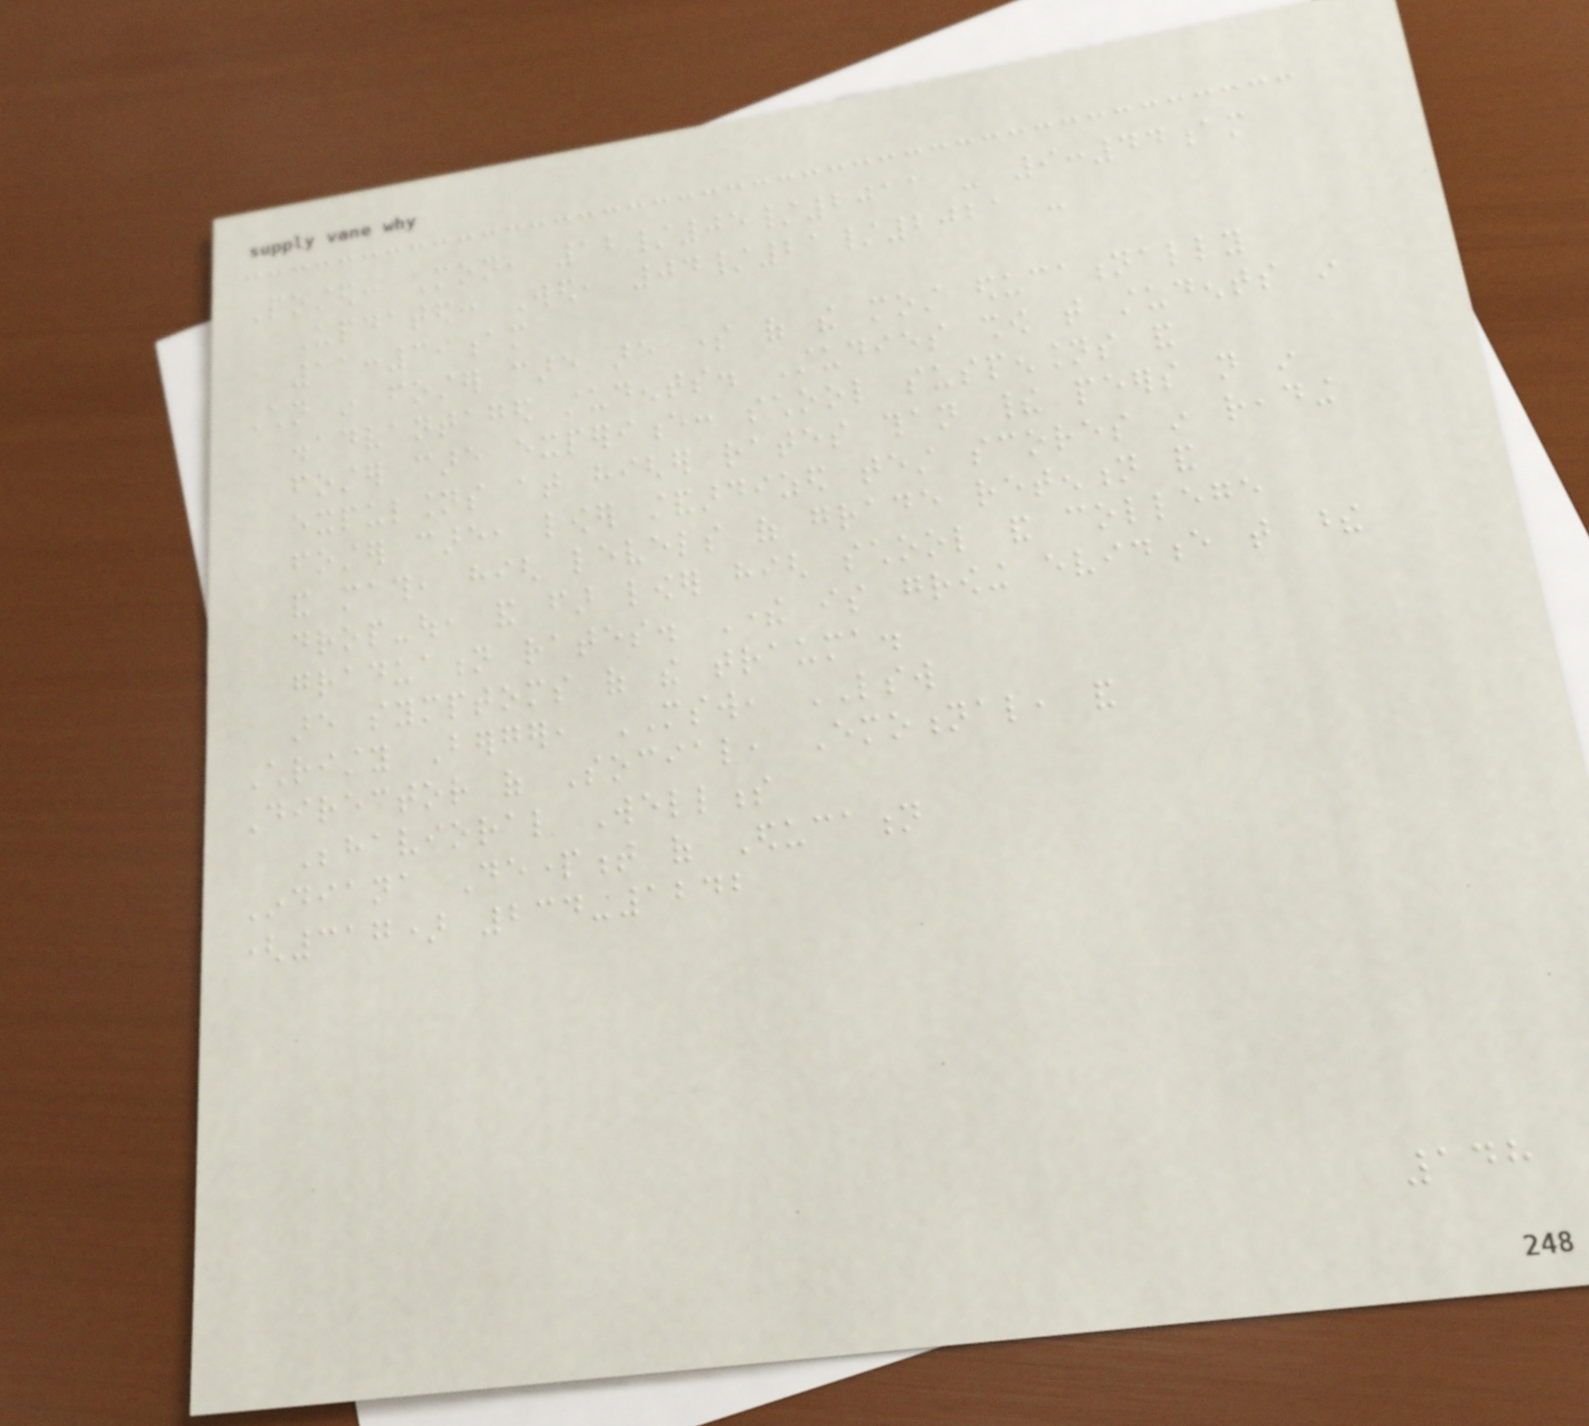Posted: Mon, 12/05/2011 - 9:44am
Updated: Wed, 04/21/2021 -
11:39am
Children in foster care are some of the most educationally
disadvantaged students. Studies show that students in
foster care experience: school suspensions and
expulsions at higher rates than their peers not in
foster care, lower standardized test scores in reading
and math, high levels of grade retention and
drop-out, and far lower high school and college
graduation rates. There is growing evidence that these
are symptoms of the trauma.
Christy Berger, MSW, LSW
Director of Social, Emotional, and
Behavioral Wellness
Indiana Department of Education
(317) 234-1242
148
